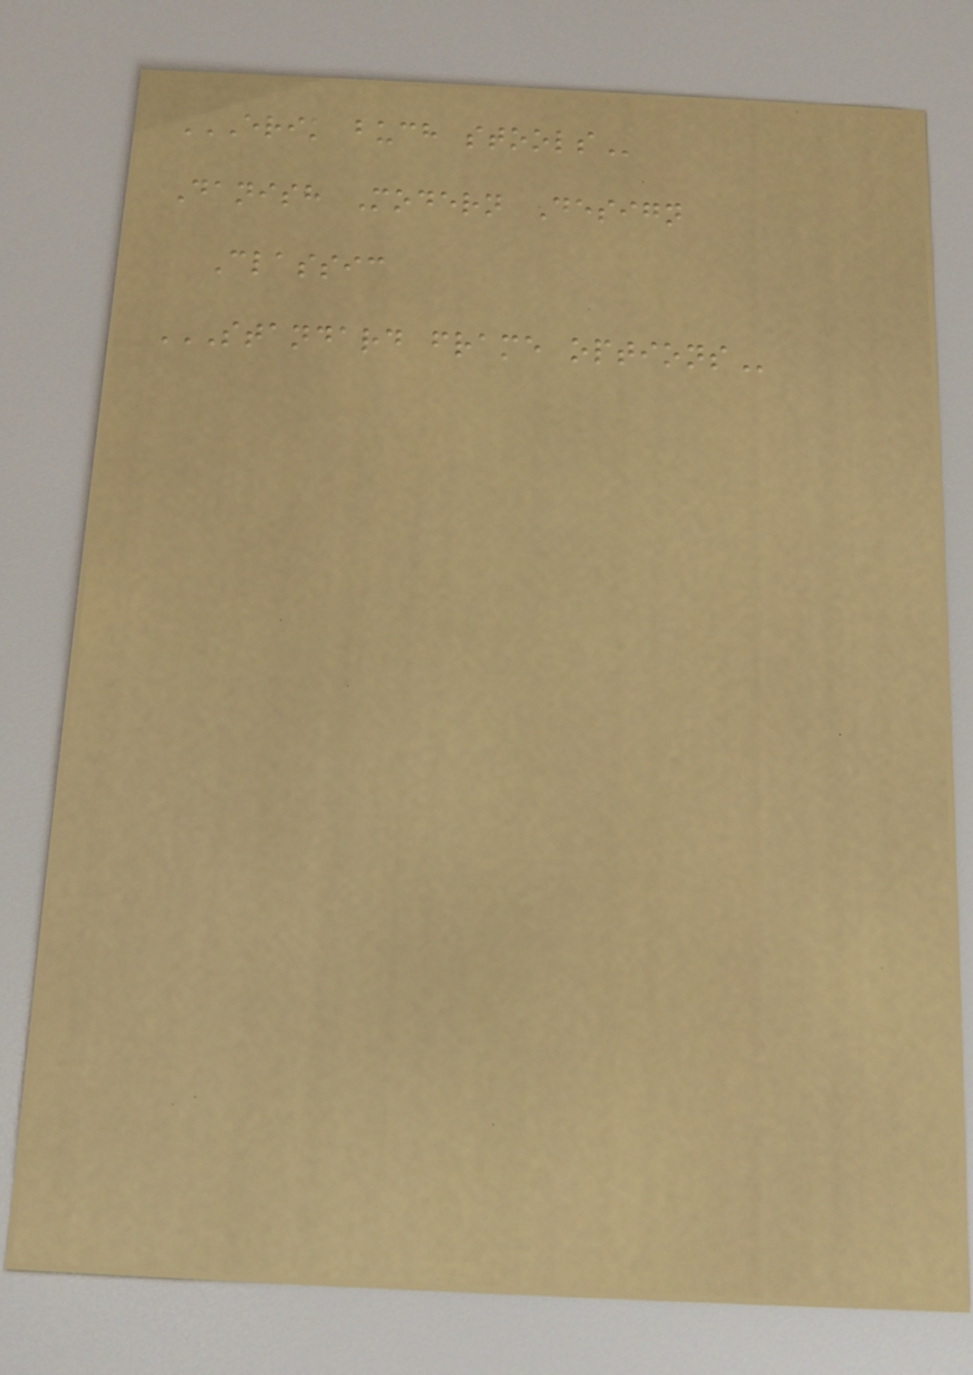ERIK BUCH STOOLS
Danish Modern Design
Classic
STANDARD FRAME OPTIONS
